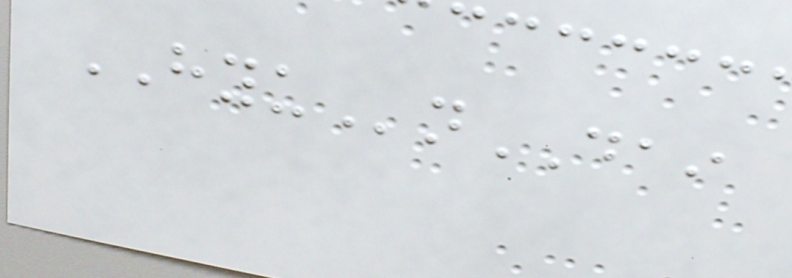HYUnDAI
